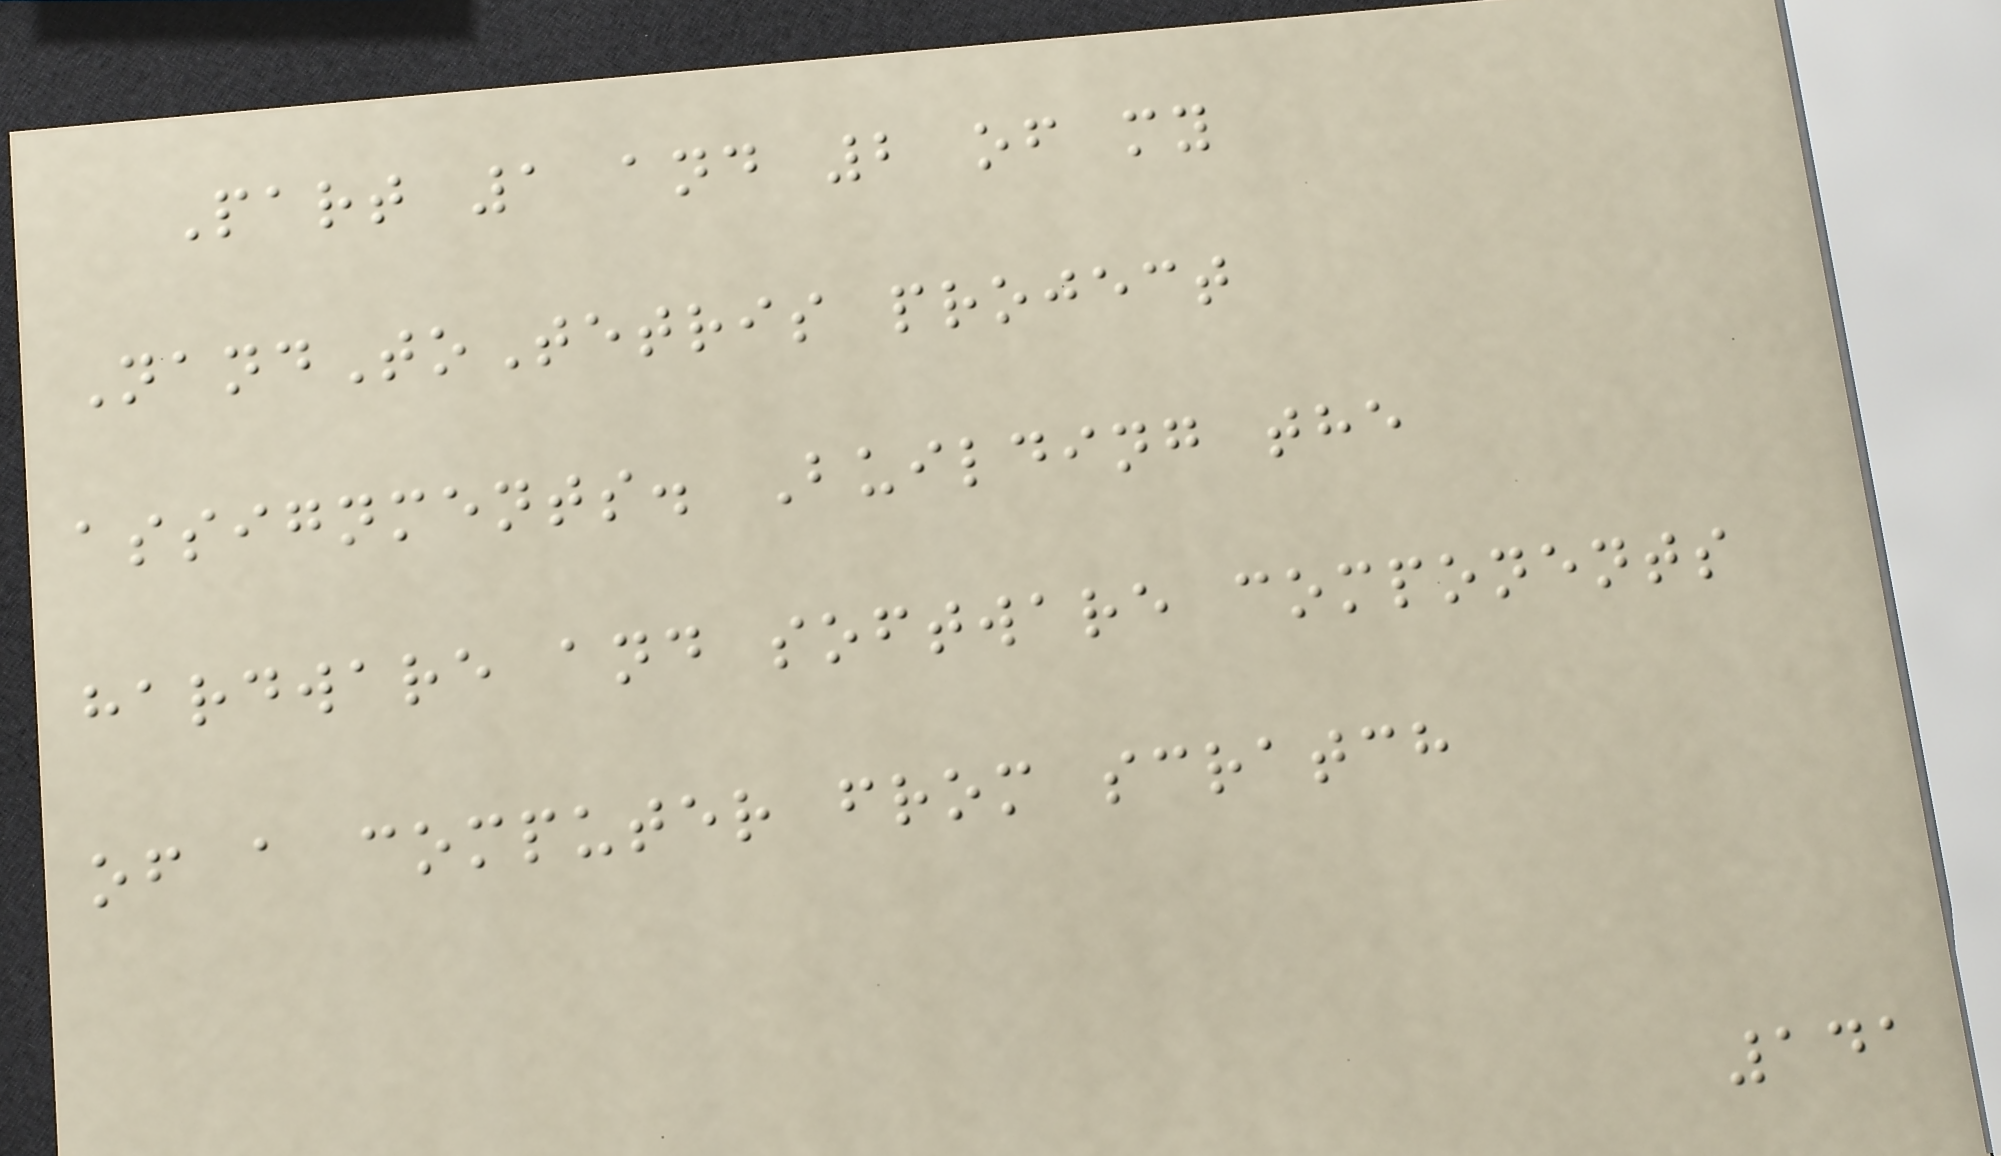Part 1 and 2 of my
NandToTetris project
assignments. Building the
hardware and software components
of a computer from scratch
141
